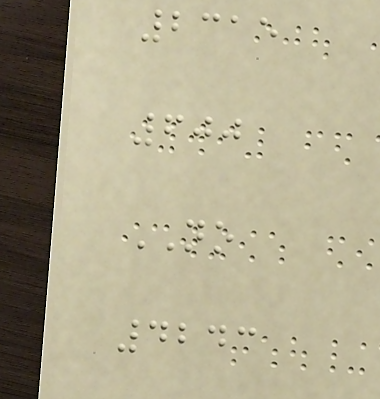2315
600
NO
4243
